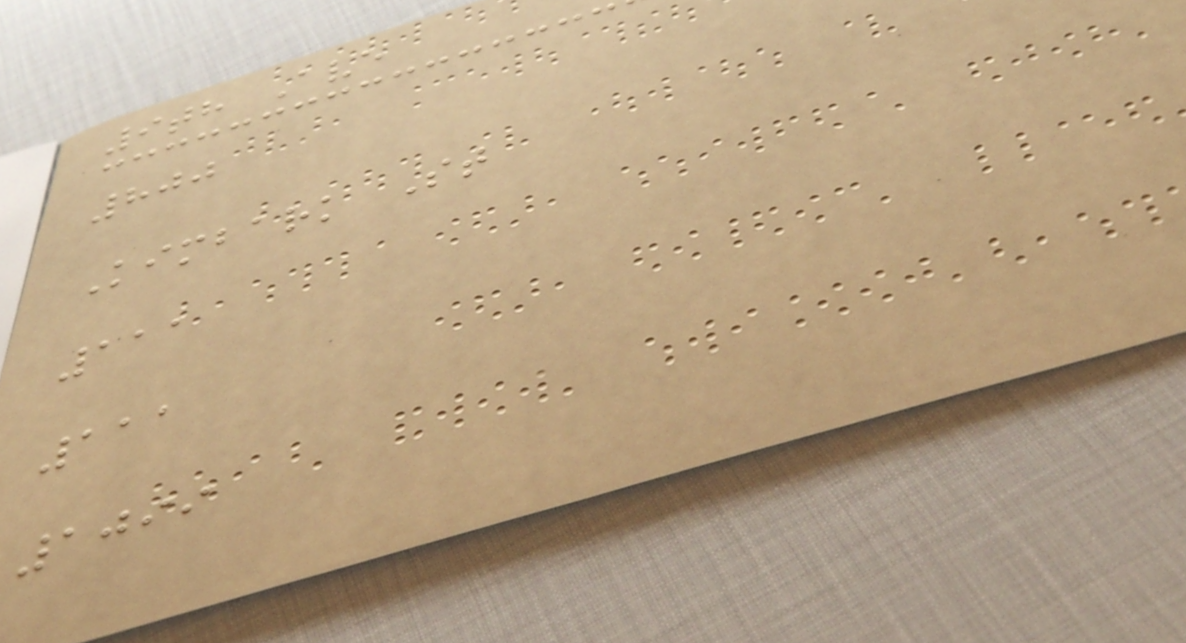9th Ave
800
Kimbark St
111
111
1099
